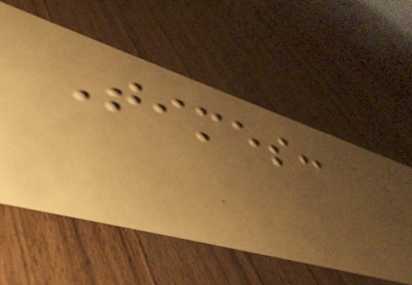Times:
